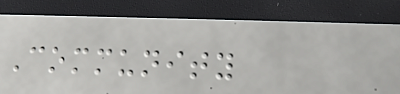Community
